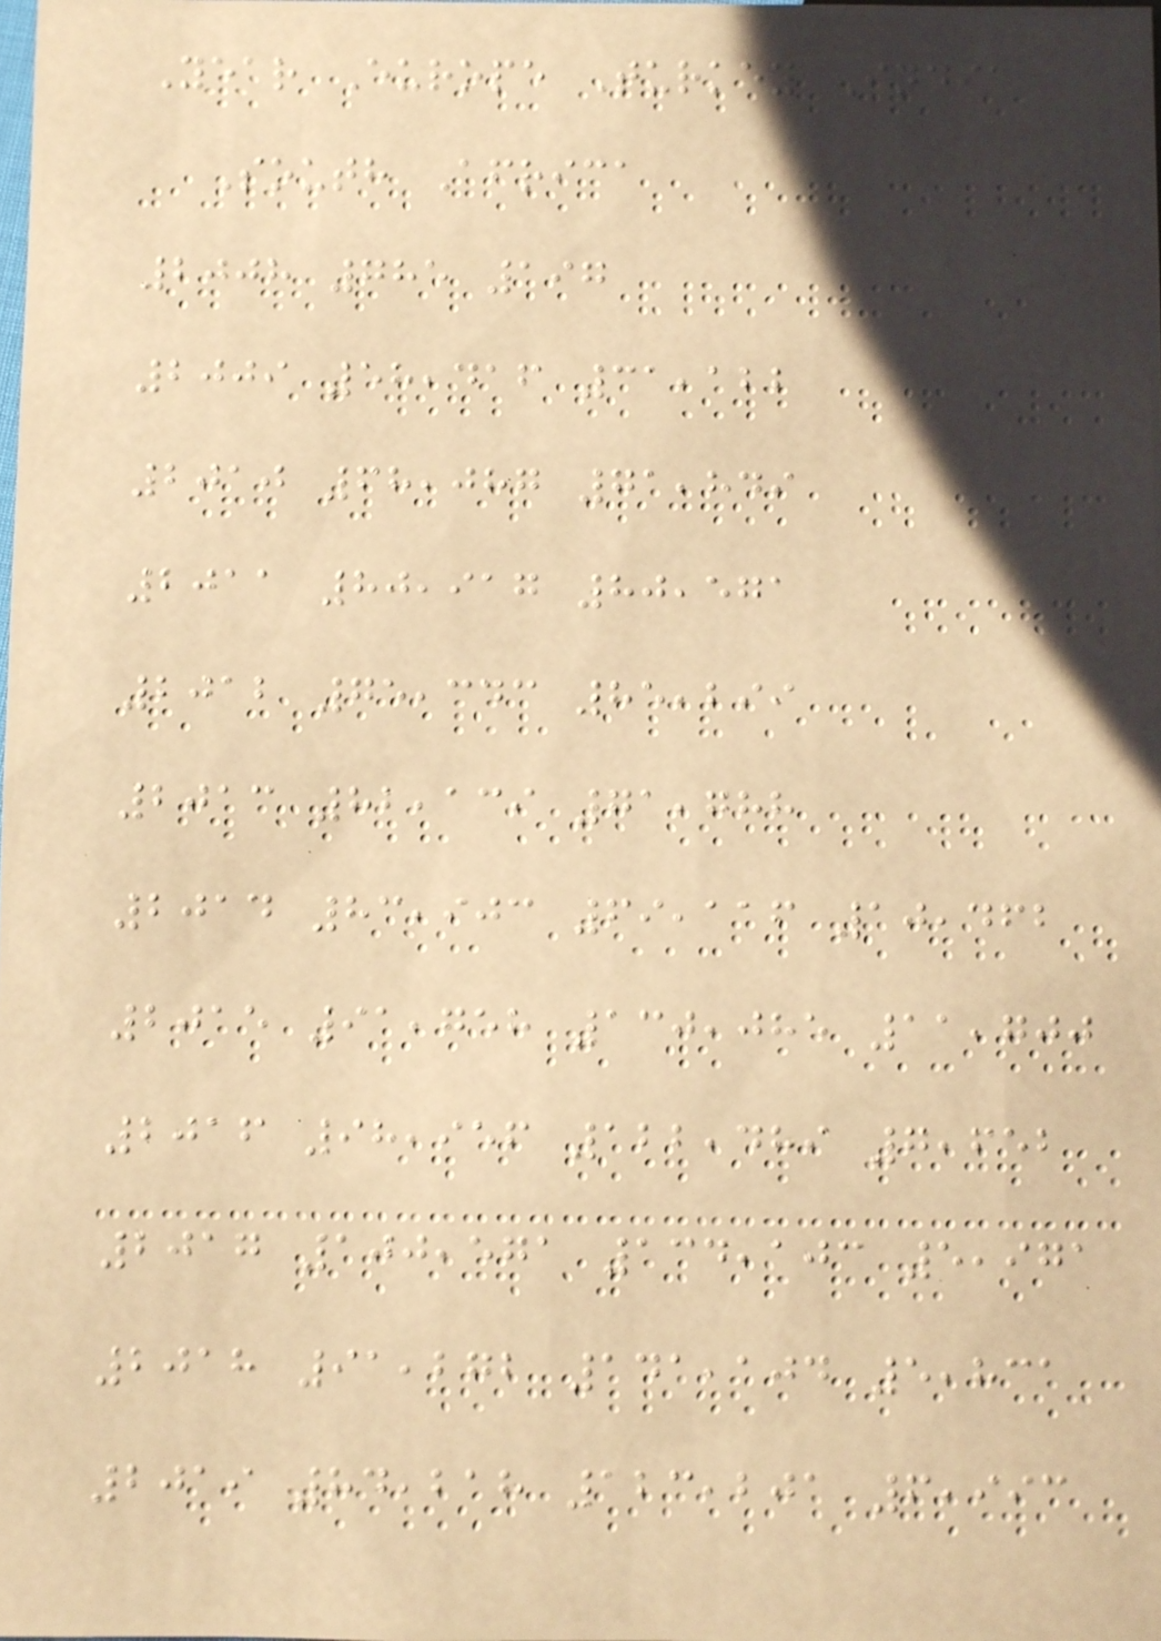Year Europe Turkey India
South Africa
2008 785 197
2009 58,416 31,122
2010 68,087 71,849
2011 80,917 80,571
2012 75,343 85,299
2013 82,139 71,788
2014 83,903 69,116 10,462
2015 91,758 130,085 11,700
2016 98,956 122,489 7,652
2017 100,571 134,103 5,971
2018 91,272 141,104 5,831
2019 84,218 123,201 6,993
